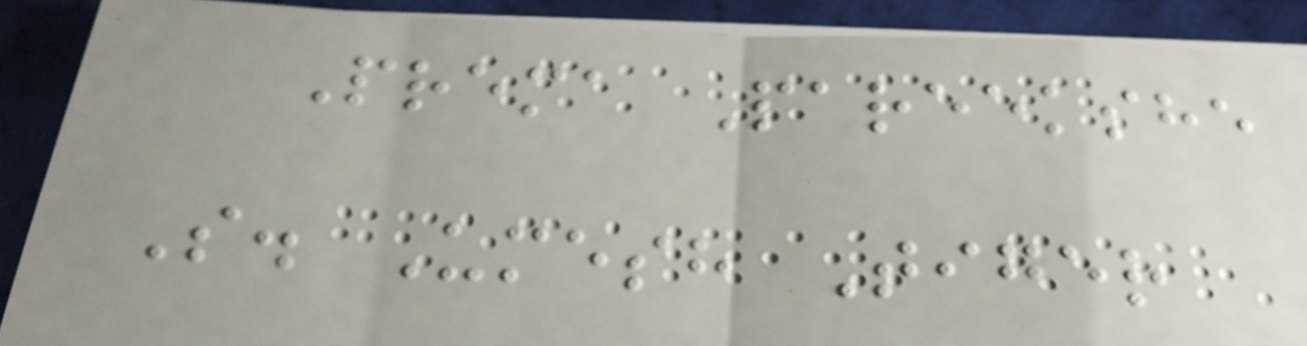Prema Pareekshe
S. Umesh Tiger
